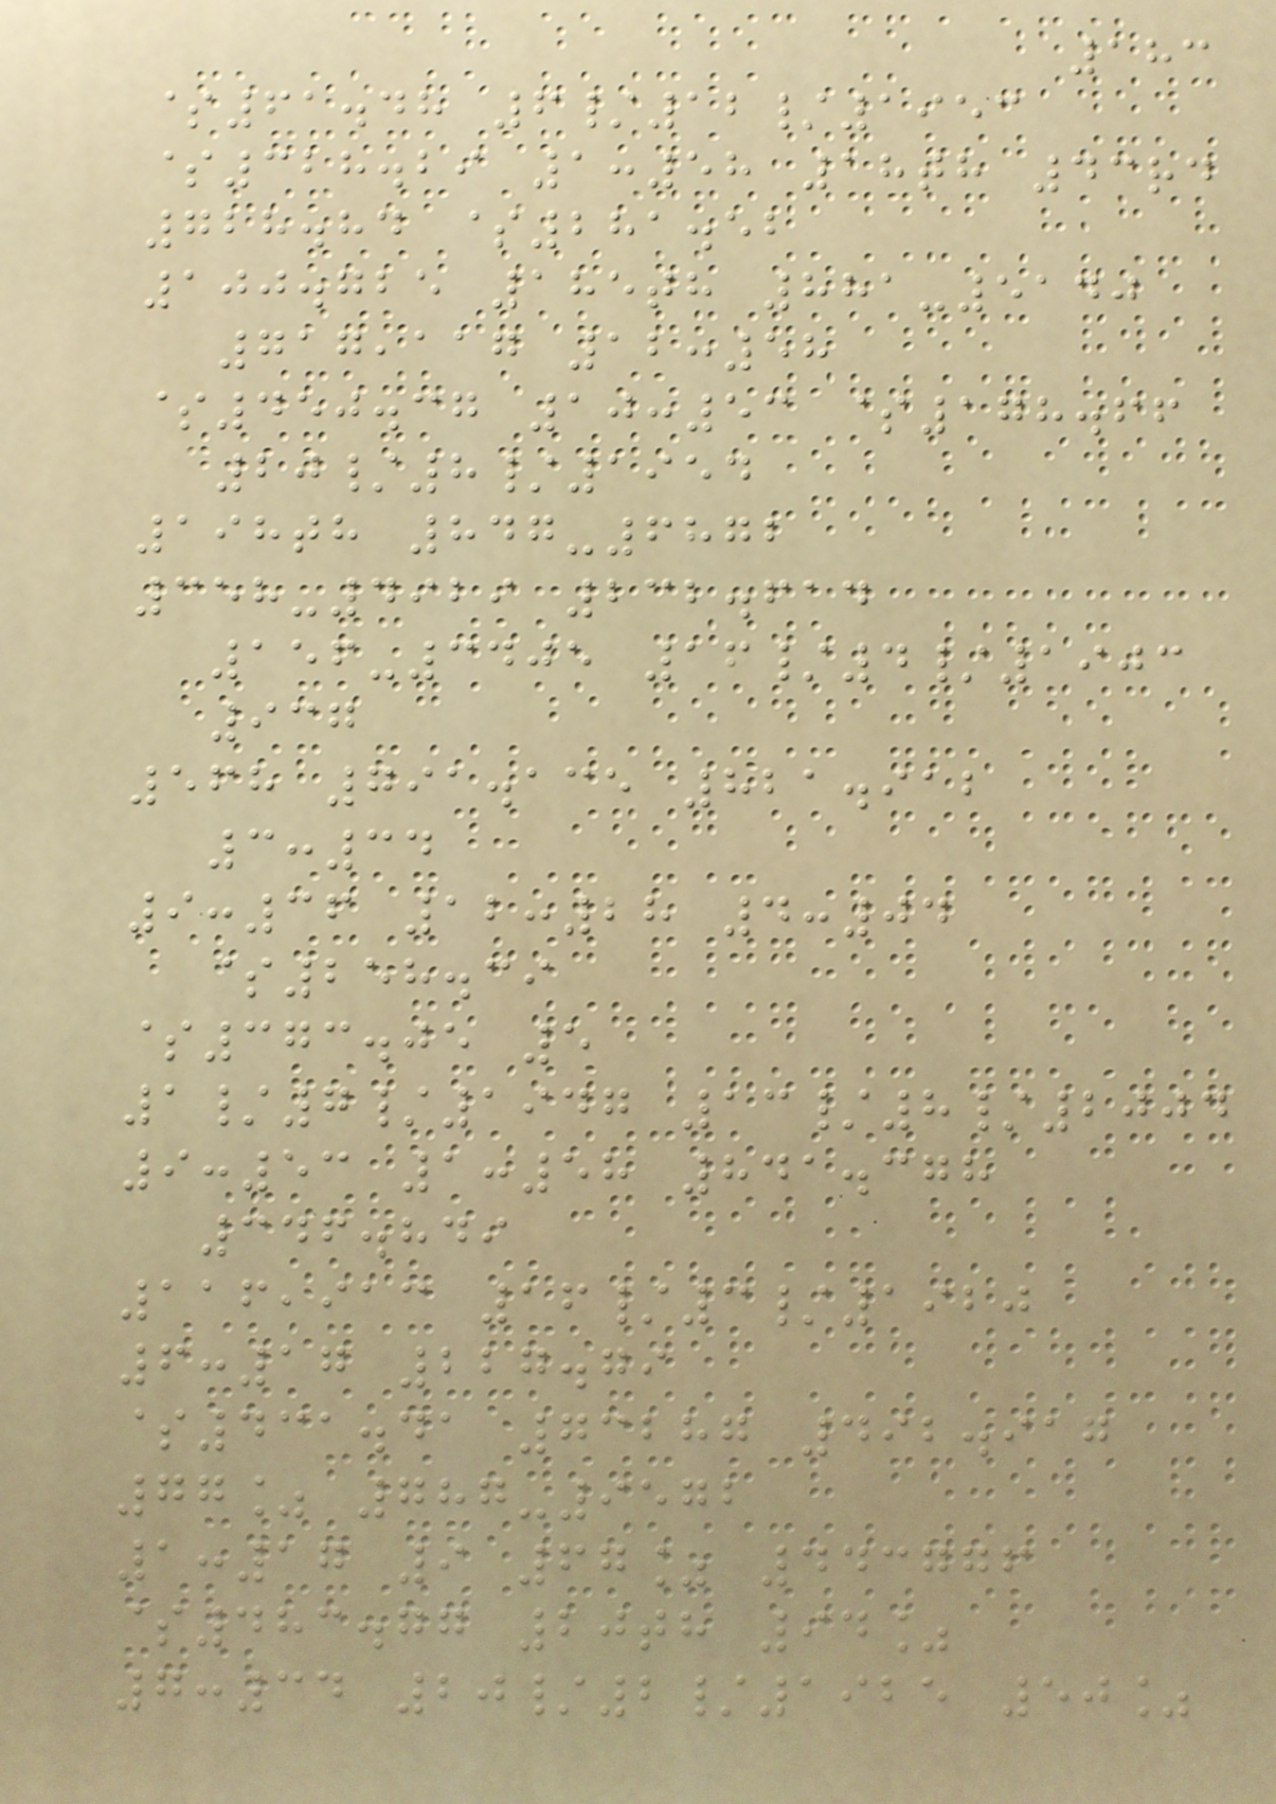183
$61.48 6/12/1953
$328.29 1:58 18th 43rd
728.84 $281.52
100.725 185th 881-5140
717,117 12:58
$450.37 10:53 $178.66
20/8/1954
198th 847-6872
358-4929 232.614
156-3405 16/4/1903
937
568 791.135 821.912
3:34
9:36 12:28 4:04
$258.39
$373.05 5
1/7/1947 13/8/2004
9:53 1:58 841.378
346.849
116,913 16/3/1920
6:17 227.79
$431.41 73287 492.917
77% 787-9572
1:17 9 67% 443776
$483.77 20th 94%
7:34 20/2/1925 50%
